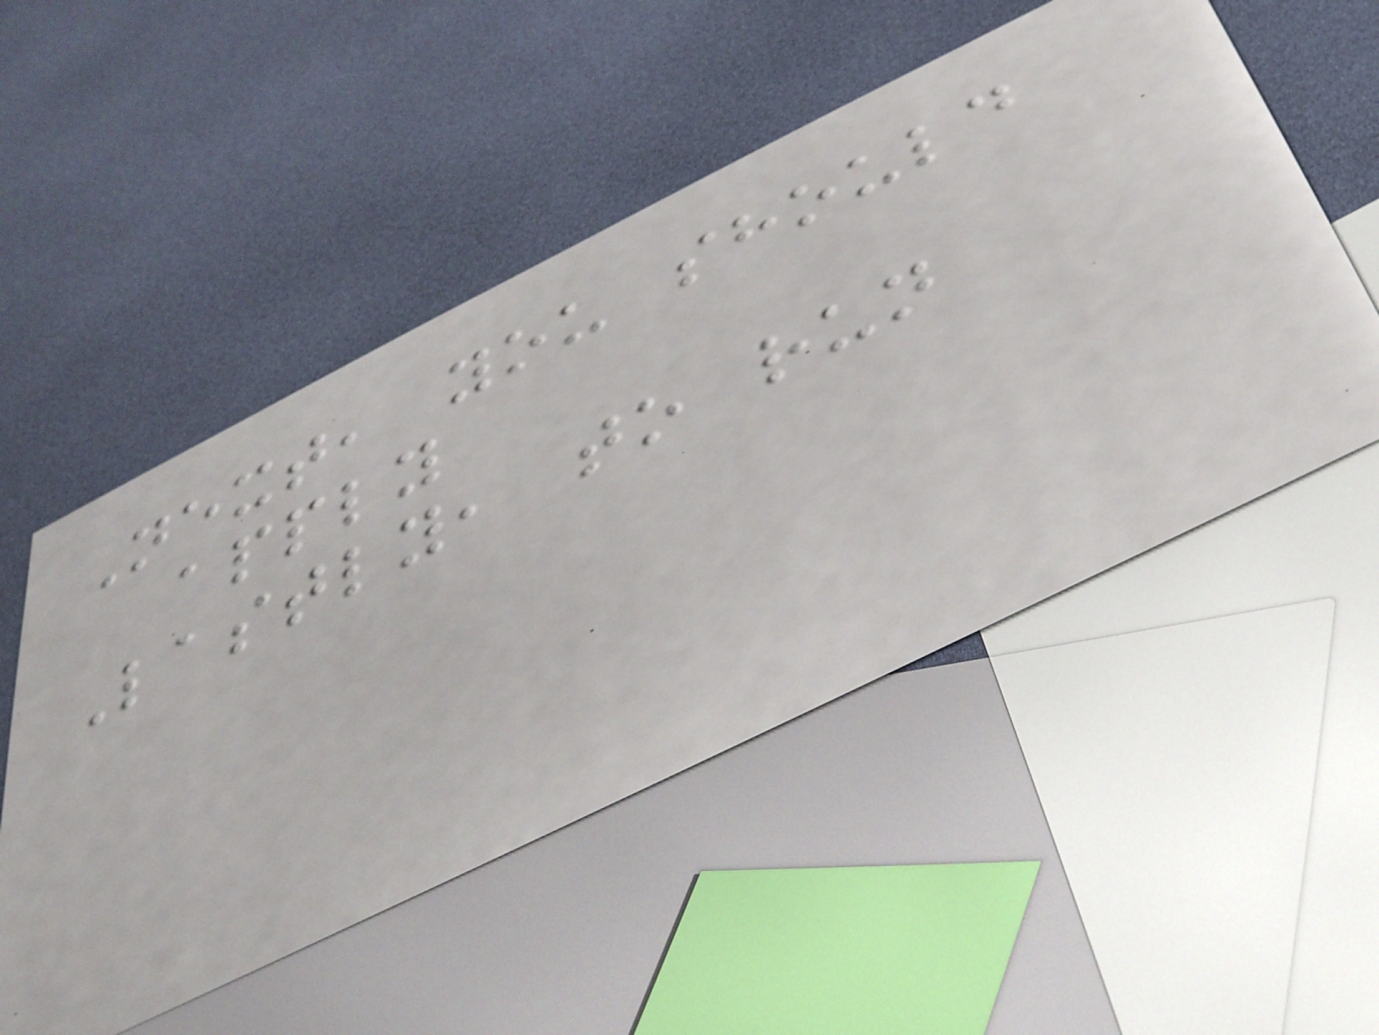Next, you should
apply
Lastly, to run
